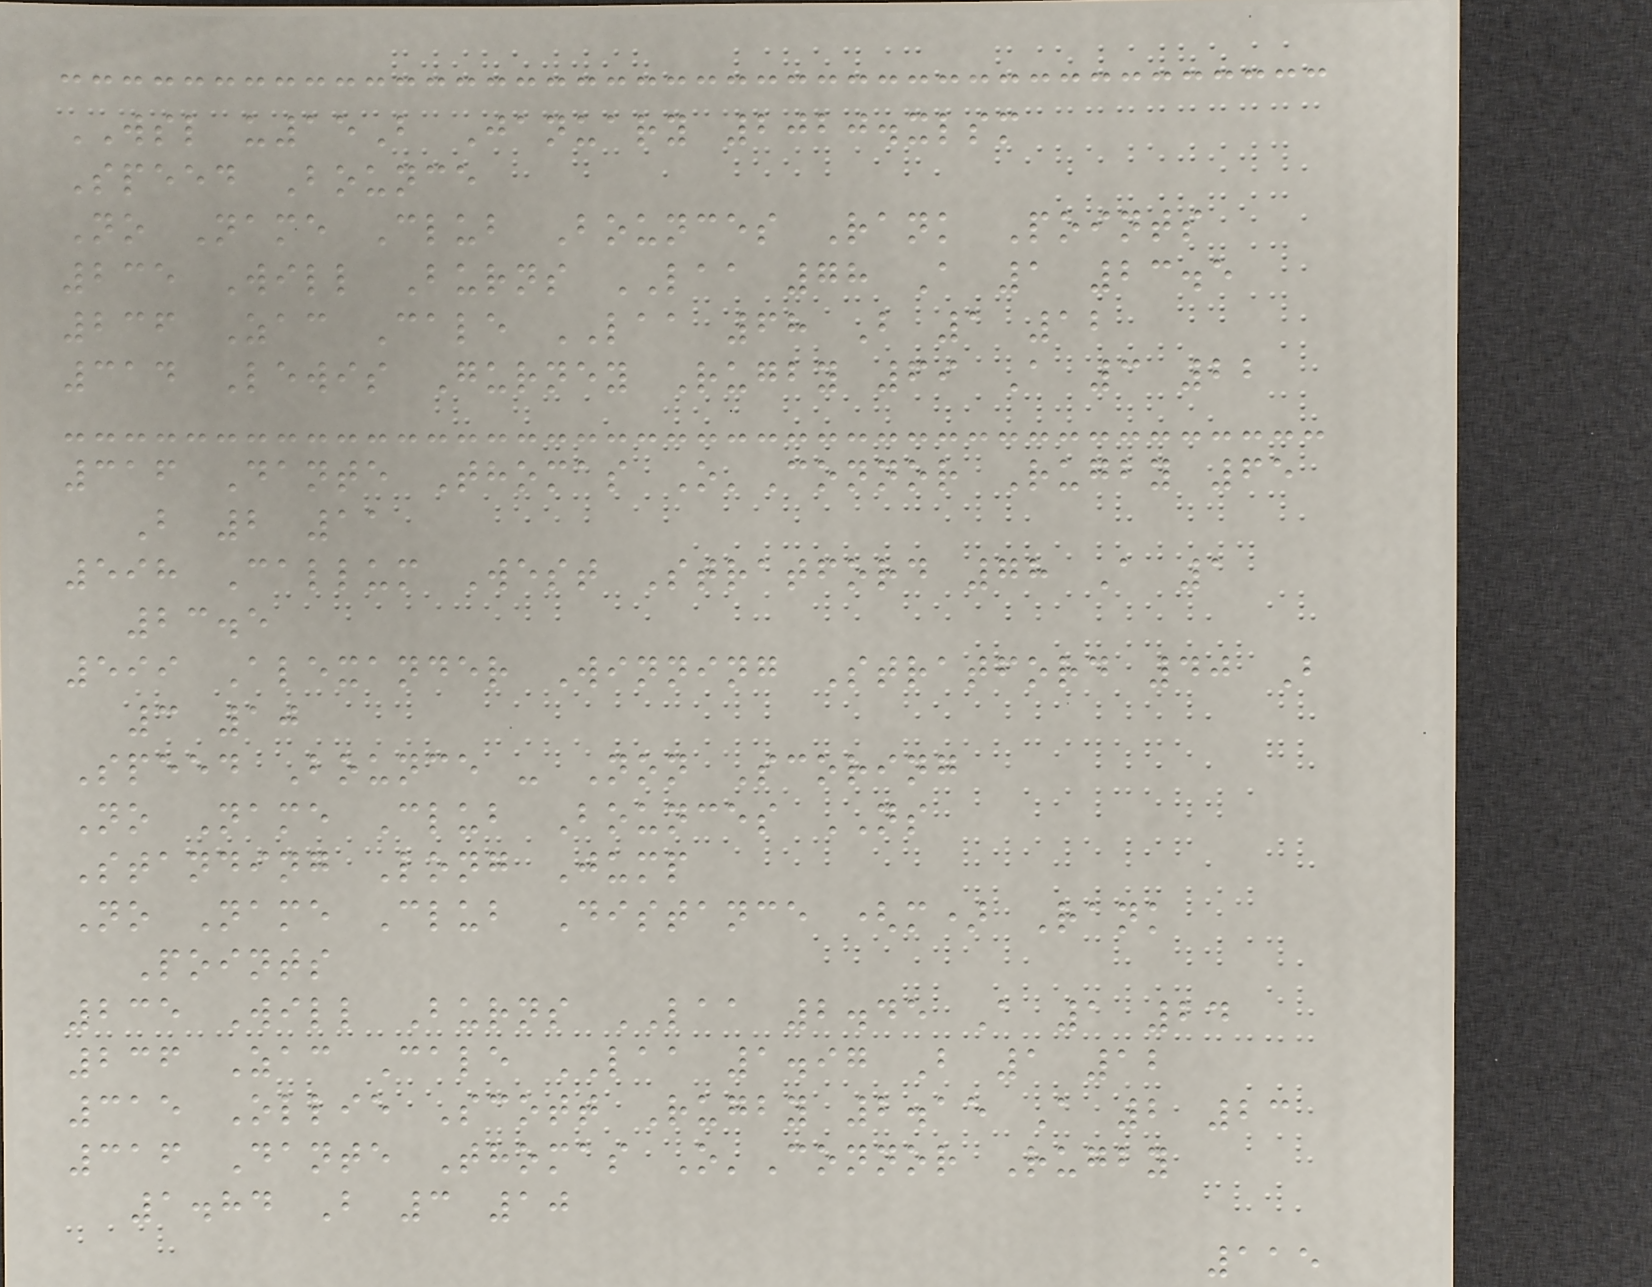WSL u15B January 2020.xlsm
Speed Bounce
No Name Club Bounces Rank Points
235 Will Burns LAA 78 A 1 23.5
236 Zac Cale LAA 68 B 1 12
314 Lewis Gurney Rugby 69 A 3 22
316 Dante Thomas O'Connor Rugby 65
B 2 11
598 Callum West Stratford 78 A 1
23.5
599 Alexander Winning Stratford 40 B
3 10
Speed Bounce - Non Scoring
No Name Club Bounces NS
Standing Long Jump
No Name Club Distance (m) Rank
Points
235 Will Burns LAA 2.45 A 1 24
236 Zac Cale LAA 1.97 B 1 12
315 Ollie Scott Rugby 2.15 A 2 23
316 Dante Thomas O'Connor Rugby
1.84 B 3 10
115
